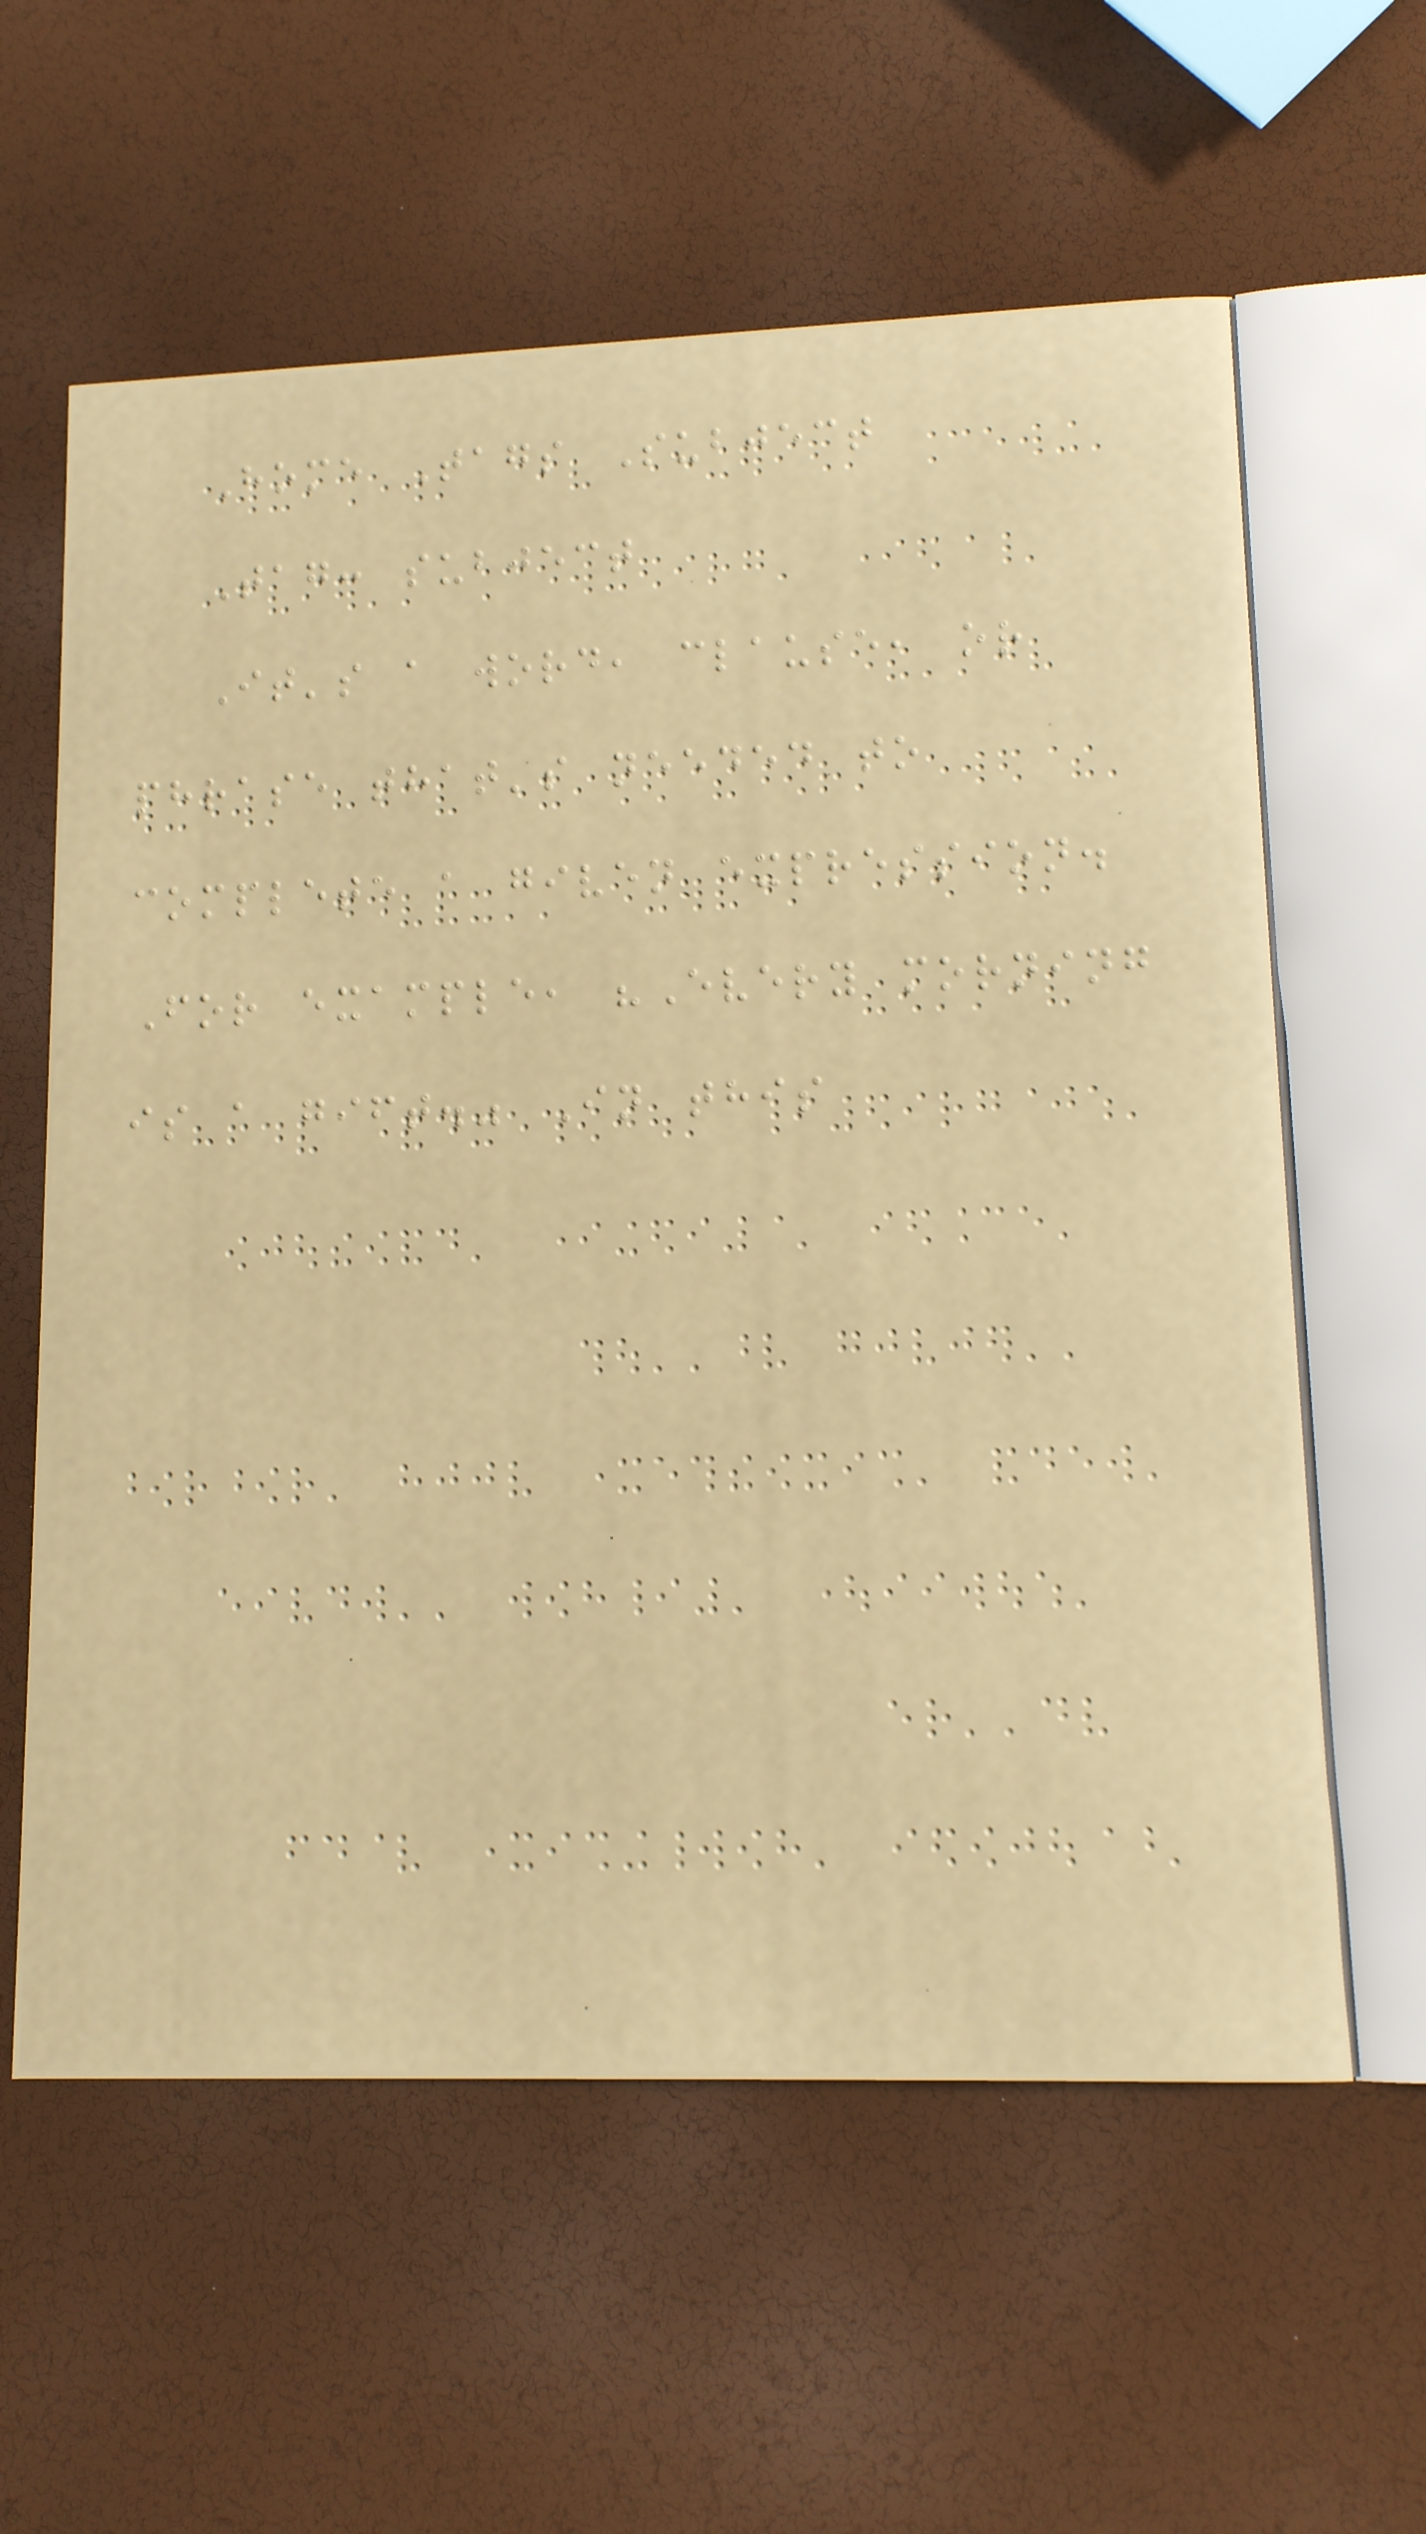Home Tags Subject
Tag: subject
It's a word, clause, or
phrase that's needed to
complete a given expression.
For example, "Every morning
is a gift." In this
